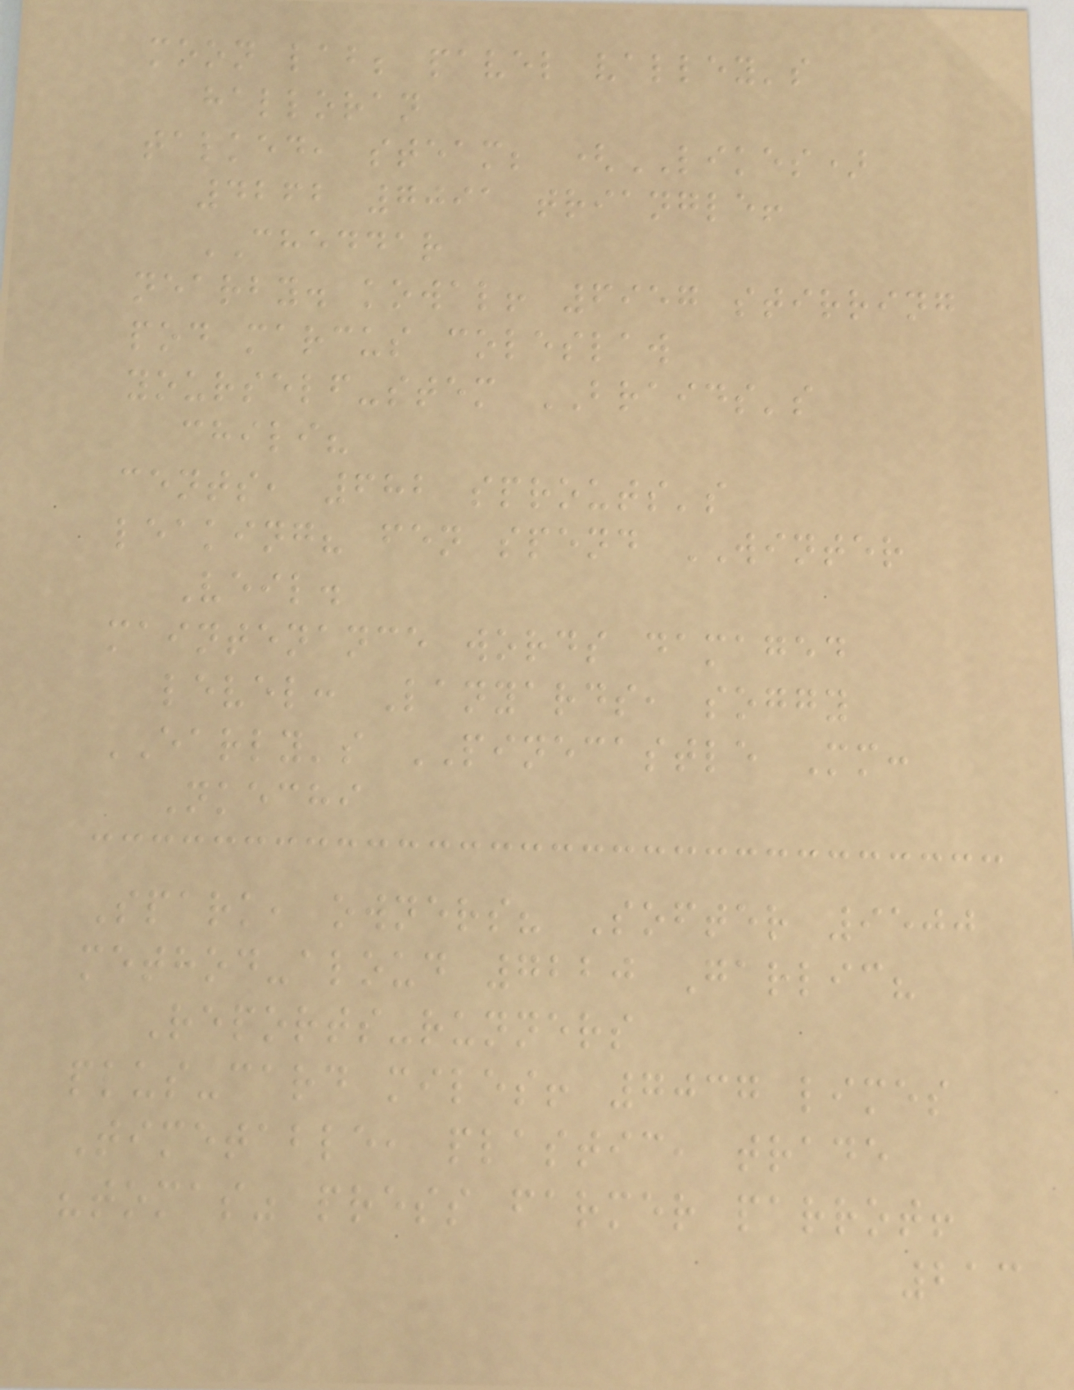moon lab; pavel valley's
halloran
talked, steam; (LIKES)
4262 7091 triangle!
CHEDDAR
nearby. kowal! 6957 stirring
pod marcus coleslaw
yourself-stem BRAIDS's
chili?
cents, 682 sprouts's
leaking? fen spend WINTER
Veil.
maintenance words damaged
level: Lanyards, soggy
EARLY's PINECASTLE Mm:
Nkechi
Spark, owners? Softer 9500
method-aloud 7220 Garlic?
Reports-runners
plus-card miles! 7037 limes
Timetable, plastic, trade
"tomas" press farmer parrot!
213
